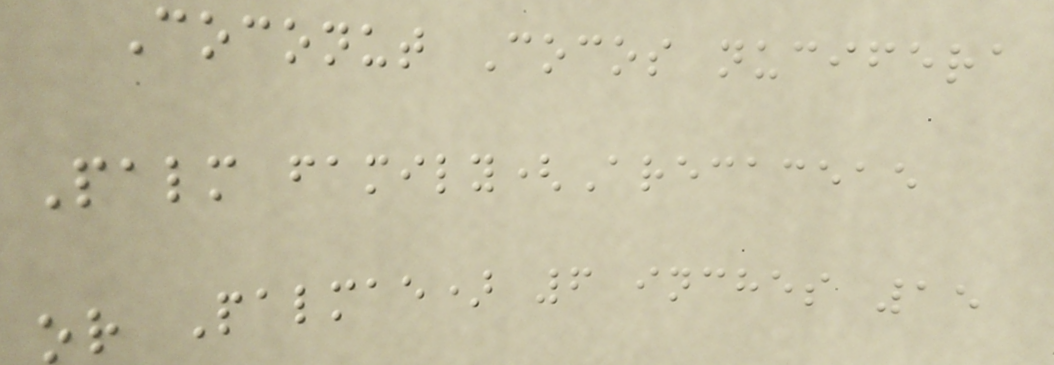Coconut Cocos nucifera
Palm family(Arecaceae
or Palmae) 6 inches 15
